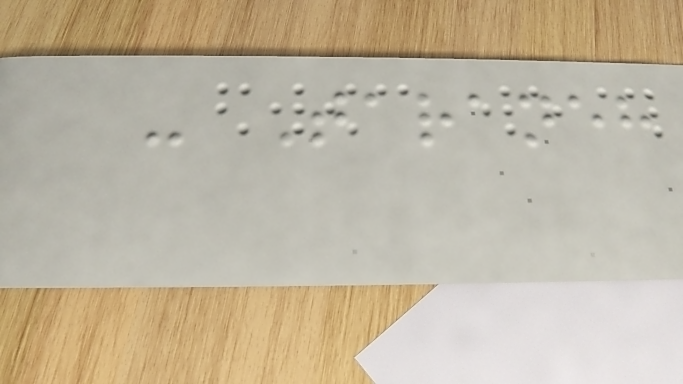- Taraneh
